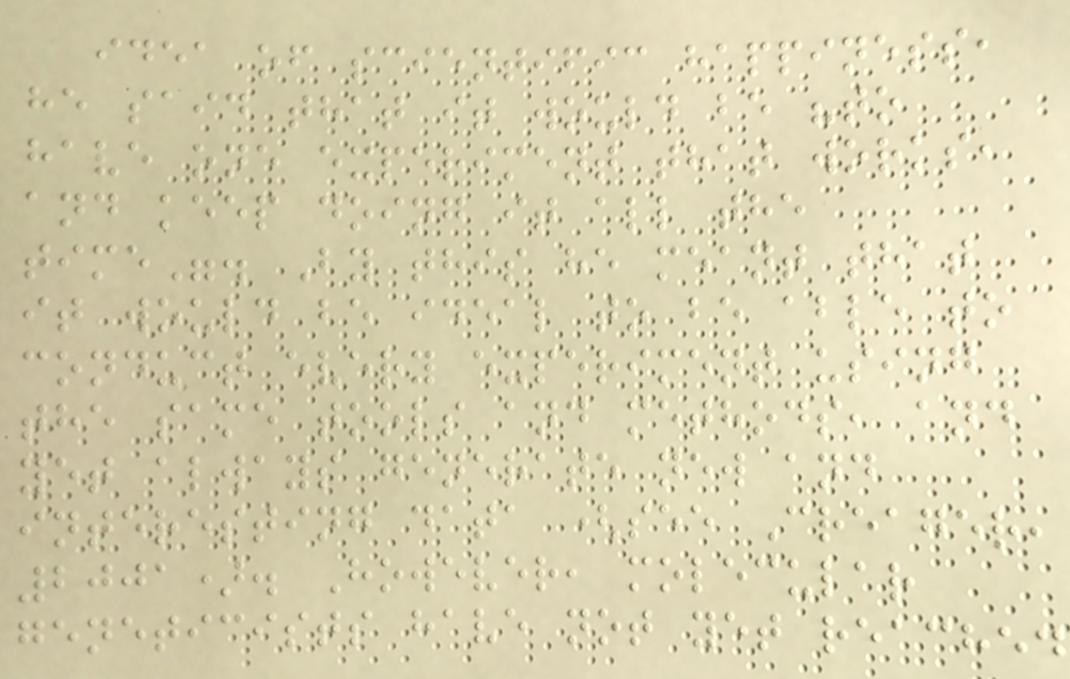idea of scientific happiness,
he said that it would be "to
have one experiment that works,
and keep doing it all the
time". By this he meant that
it would be ideal to be able to
conduct every experiment using
the same tools and methods, and
yet always generate new and
interesting data (see Creager,
2001). However, molecular
geneticists have not yet reached
